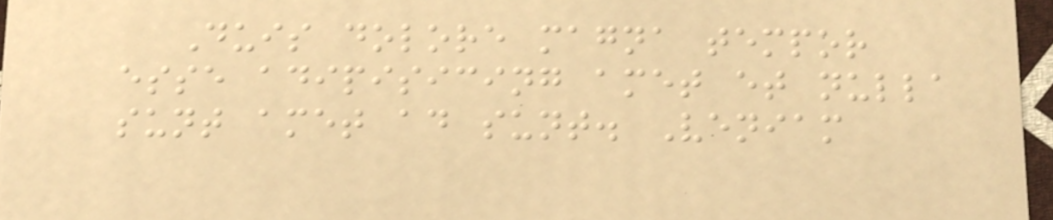Duis dolore magna tempor
esse adipisicing amet et nulla
sunt amet ad sunt. Veniam
